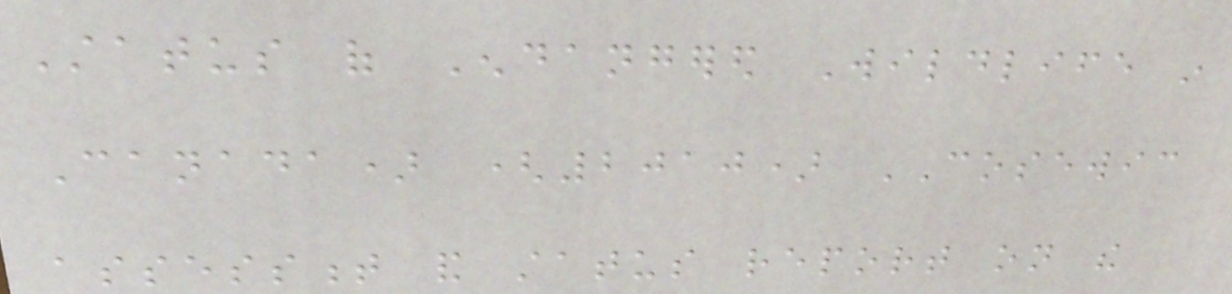Status of Endangered Wildlife in
Canada) (2010) COSEWIC
assessment and status report on the
